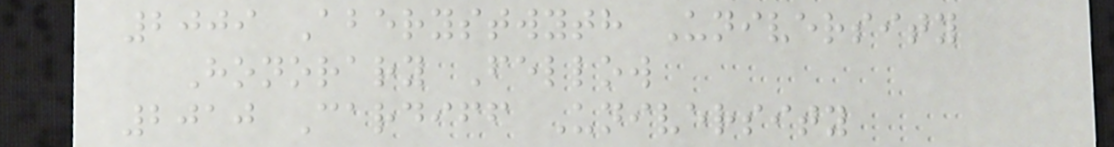2009 Aberystwyth University
Honorary Fellow
2010 Cardiff University
